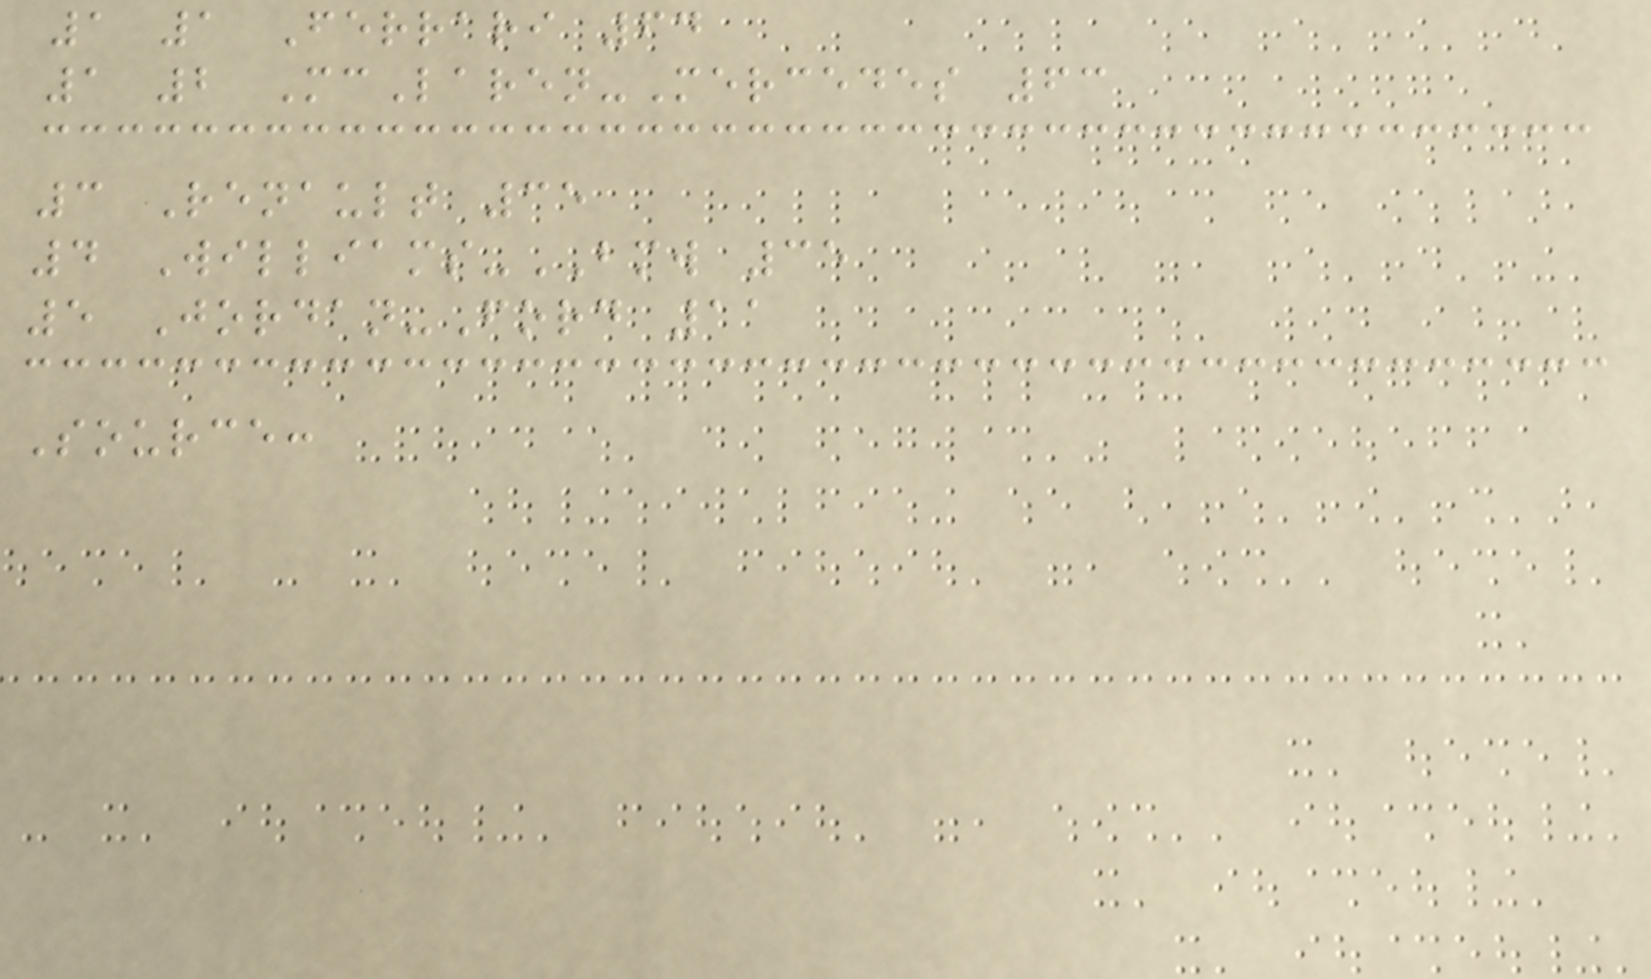1 1 Ferrari 64
1 2 McLaren-Mercedes 63
3 Renault 35
4 Williams-BMW 35
5 Jordan-Ford 11
Source:
